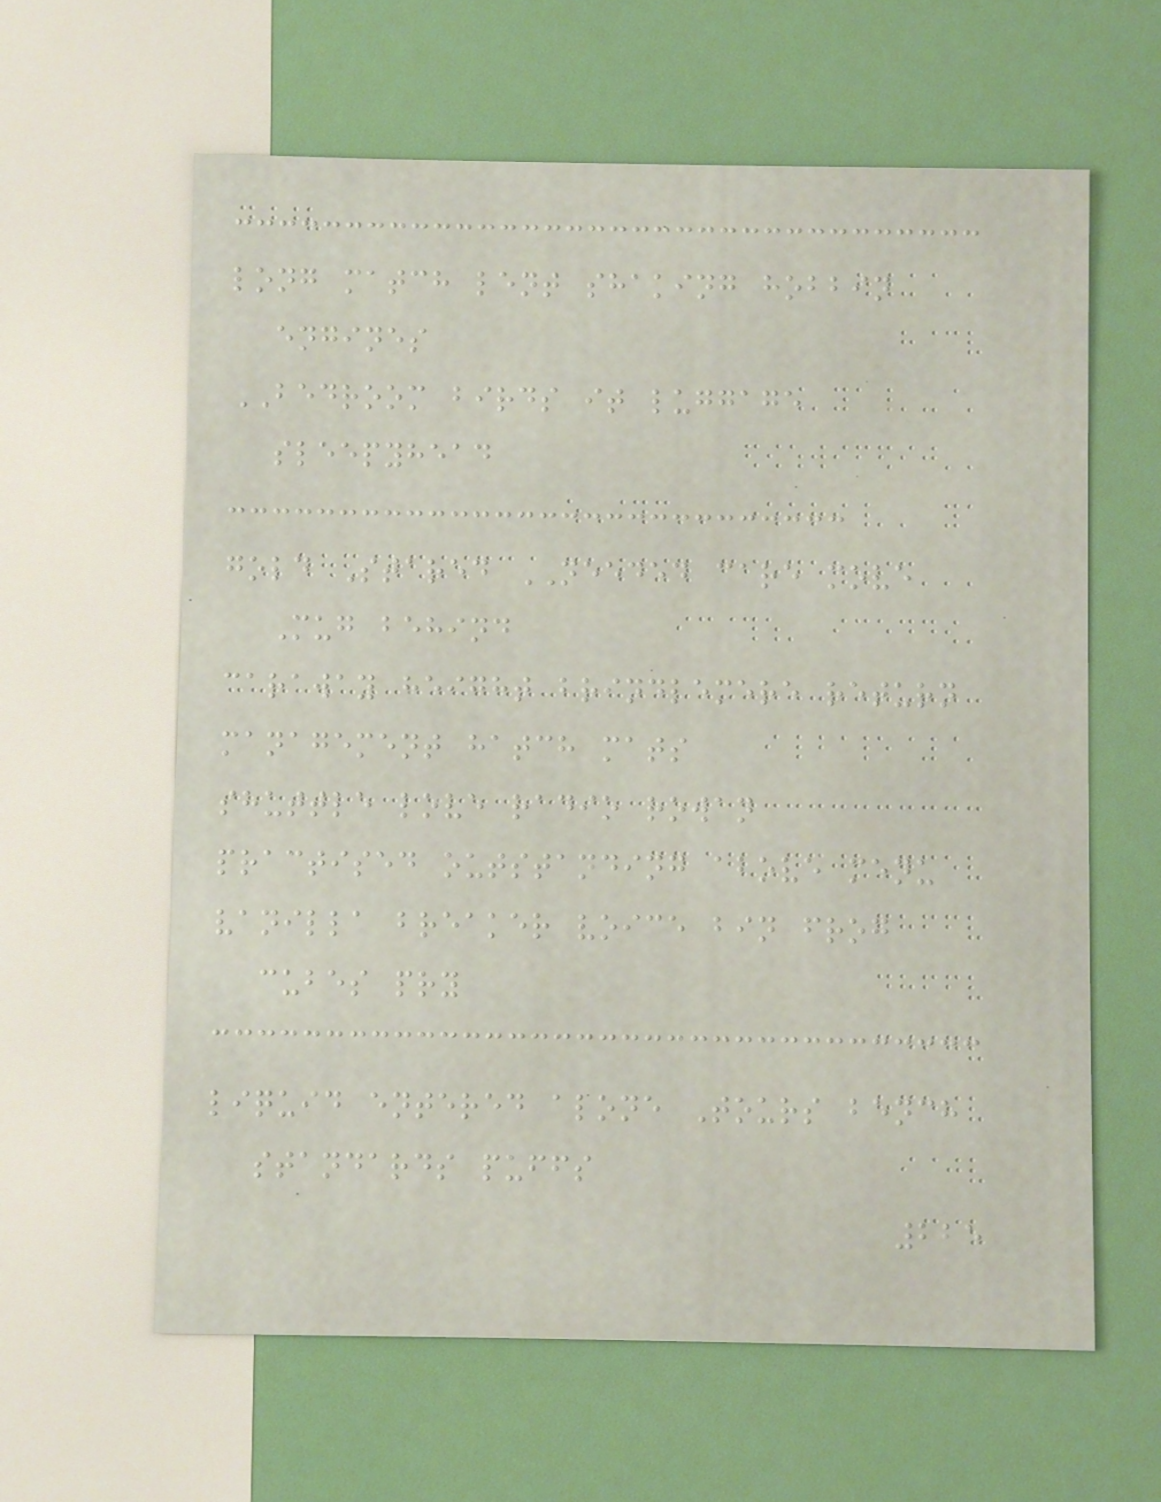long match lent shaking hobbin
engines
BEDROOM birds it luggage
sleepyhead
gold Stared NEEDED care move
Mug behind
caraway height brindlemere return
management hatch mats
shuttle love radio rowan
practised outstanding above menu
vanilla breaker voice bin frog
cubes pry
liquid entered alone Tours bench
standards puffs
225
